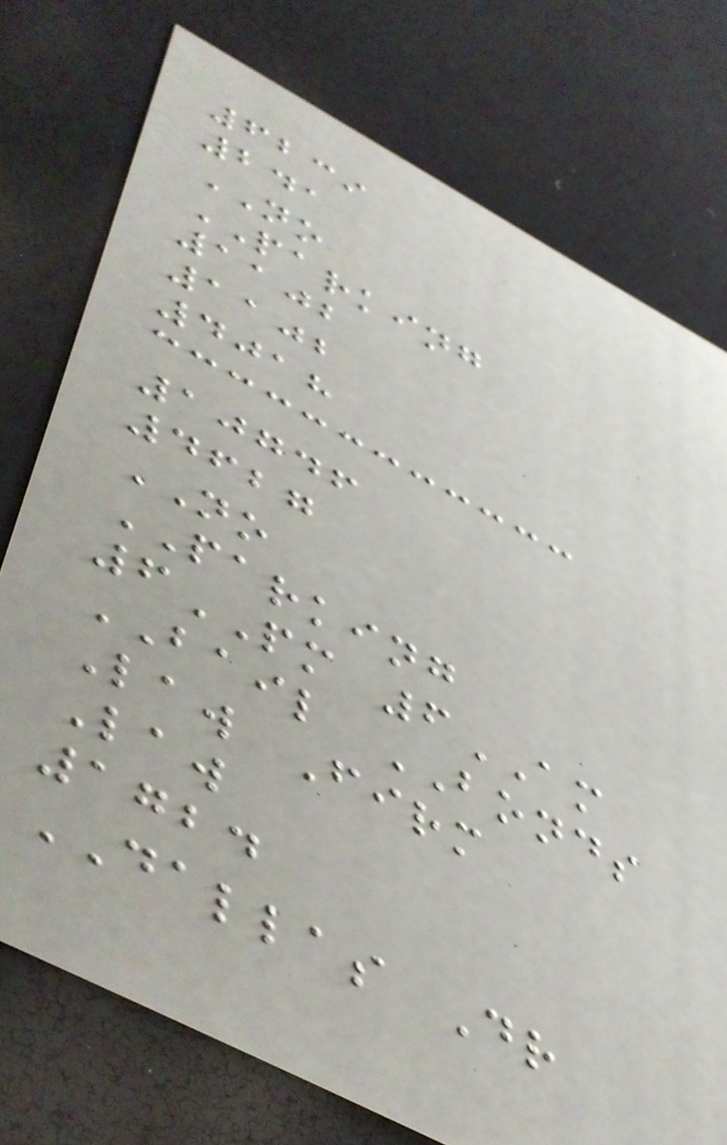6239
241
NO
PARKING
1102
1102
4018
10746
4627
NO
PARKING
6PM 6AM
BAIL BONDS
Law Firm
Law
1724
DALLAS Dr
